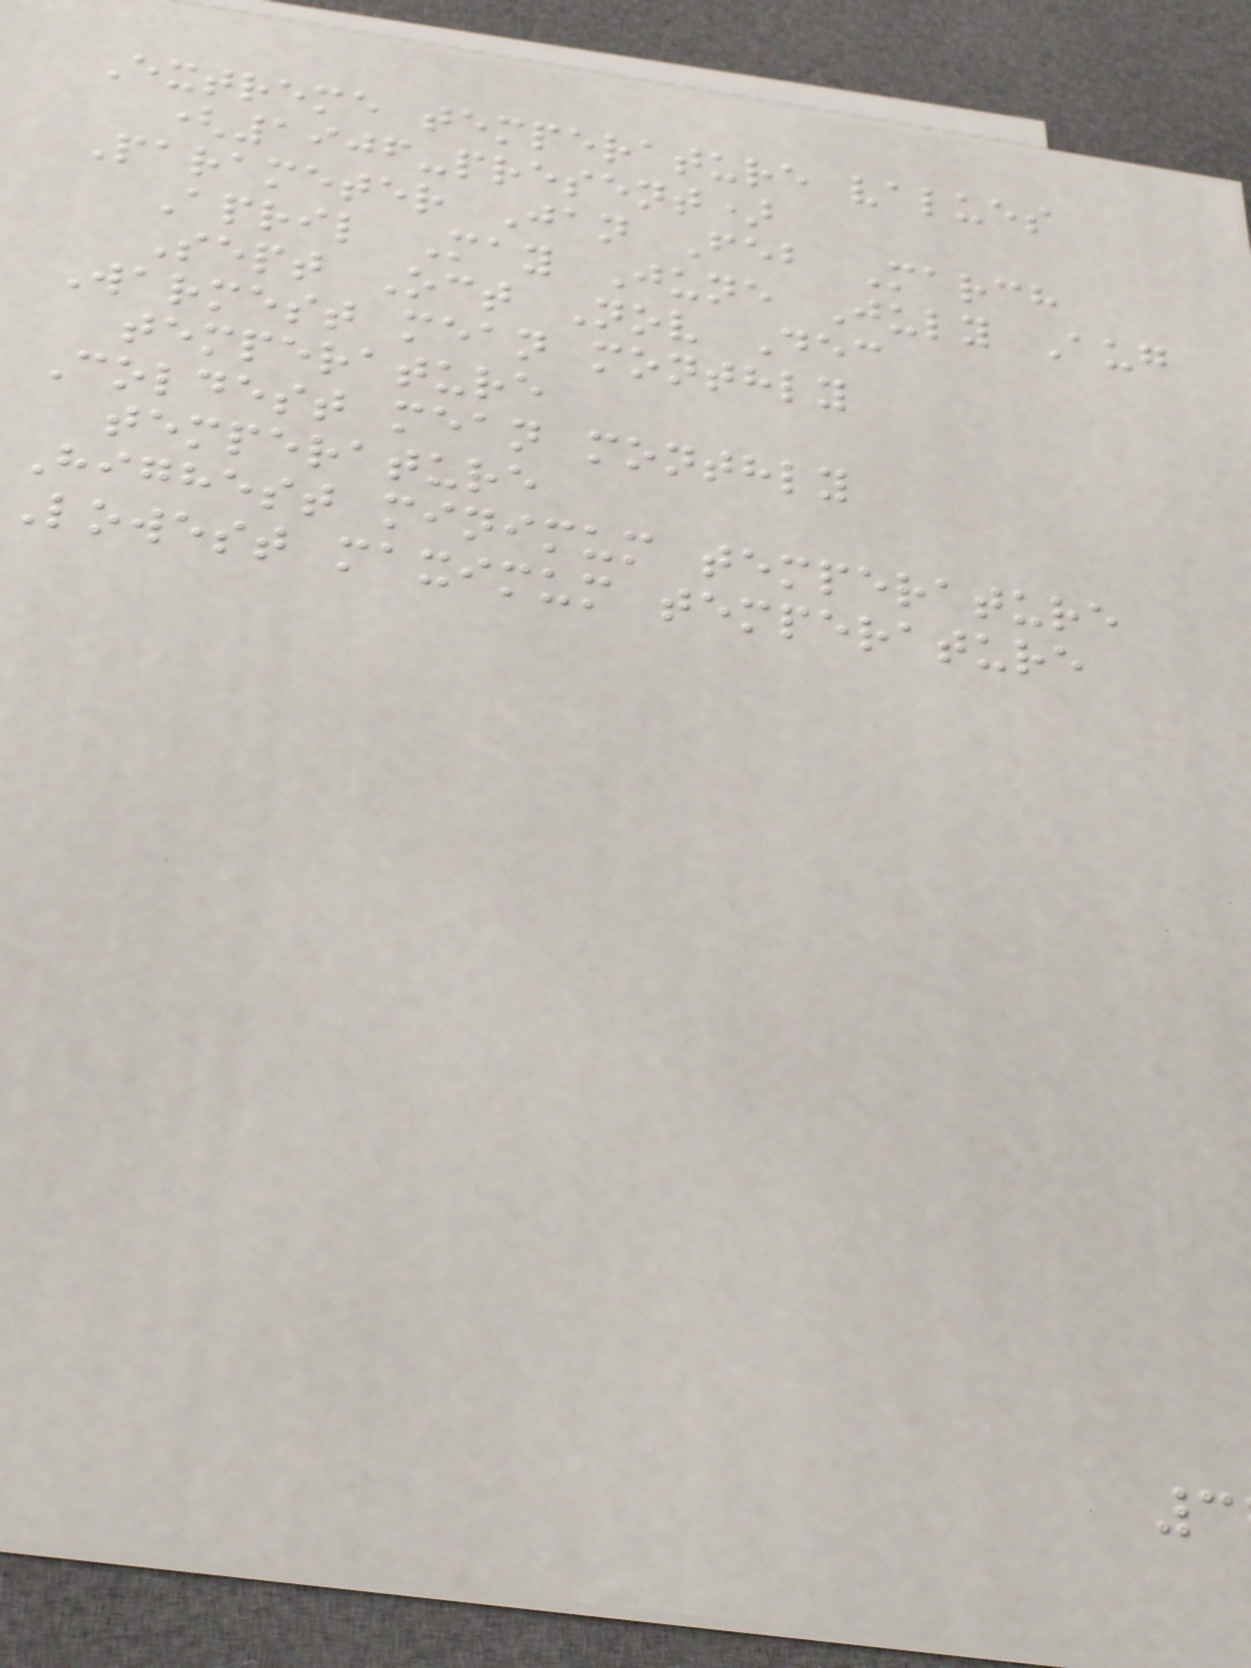Extreme temperature values
(1906-present)
Parameter Jan Feb March
April May June July Aug
Sept Oct Nov Dec
Warmest mean monthly
temperature
Coldest mean monthly
temperature
Highest minimum temperature
Lowest maximum temperature
